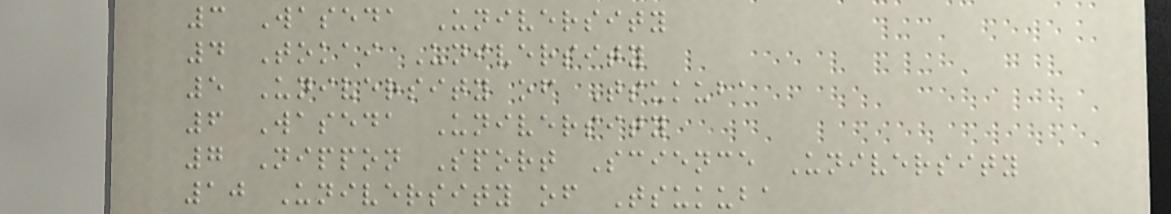3 Waseda University
4 Tokai University
5 University of Tsukuba
6 Waseda University
7 Nippon Sport Science University
10 University of Tsukuba
